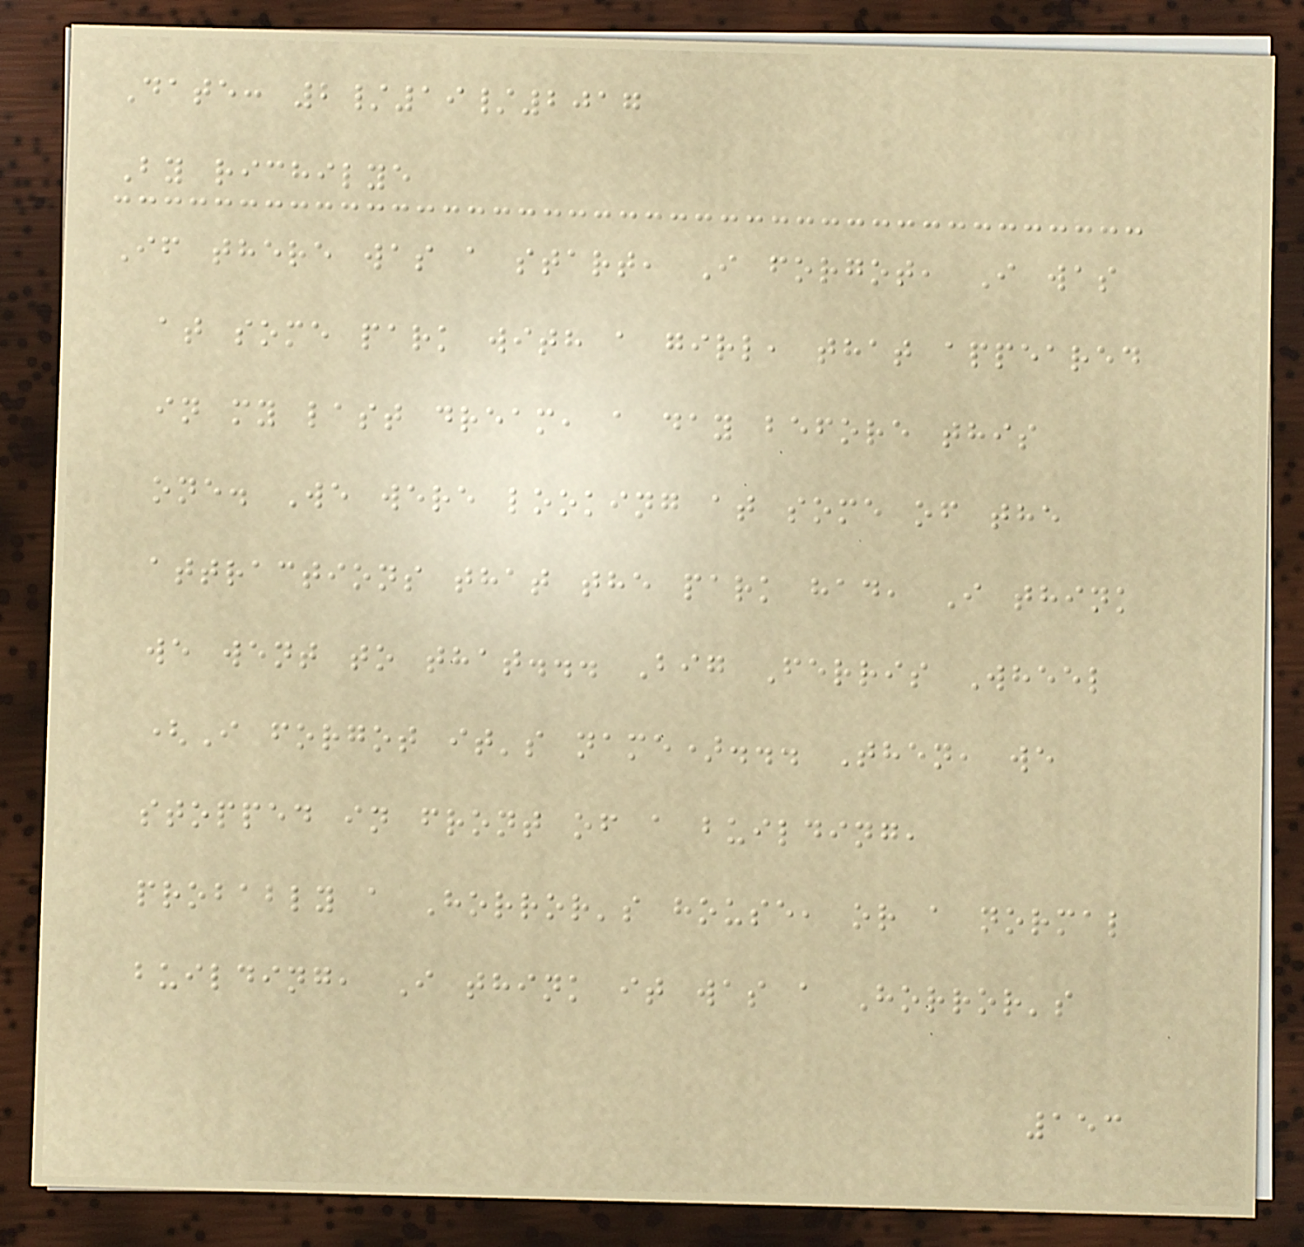Date: 2/19/2017
By richilye
If there was a start, I forgot, I was
at some park with a girl, that appeared
in my last dream, a day before this
one. We were looking at some of the
attractions that the park had, I think
we went to that... Big Ferris Wheel
(I forgot it's name)... Then, we
stopped in front of a building,
probably a Horror's house, or a normal
building, I think it was a Horror's
153
